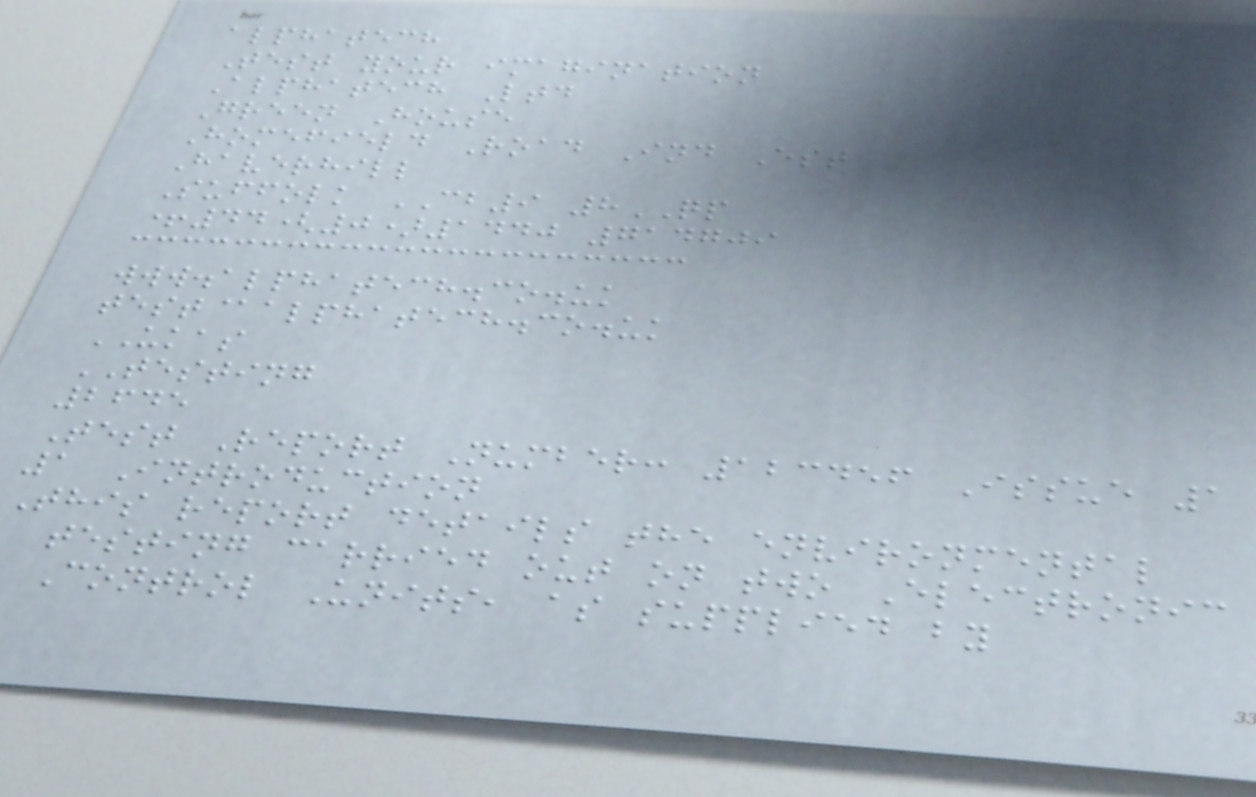alphatech
Test your imagination
Alphatech Ltd
Green House
Homefield Road Ind Est
Haverhill
Suffolk CB9 8QP
+44(0)1440 714709
www.alphatech.co.uk
test@alphatech.co.uk
UKAS
TESTING
2645
Test Report Number: 123456 Issue 1
1 Introduction
This report details the environmental
testing carried out on two Electronic
Control Units, as supplied by
